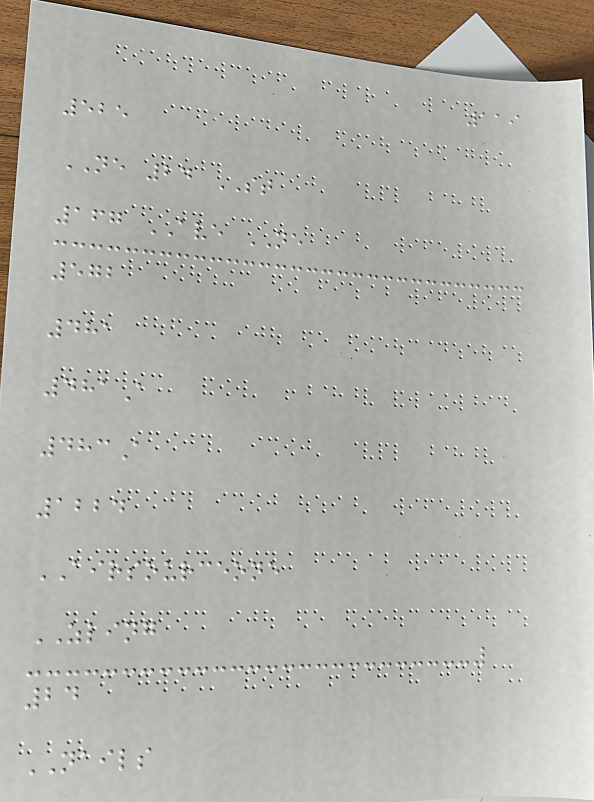119
525
NE 24 ST
167 AVE NE
572
481
481A
483A
1224
AIRSOURCEONE
ZLING
24
NAILS
